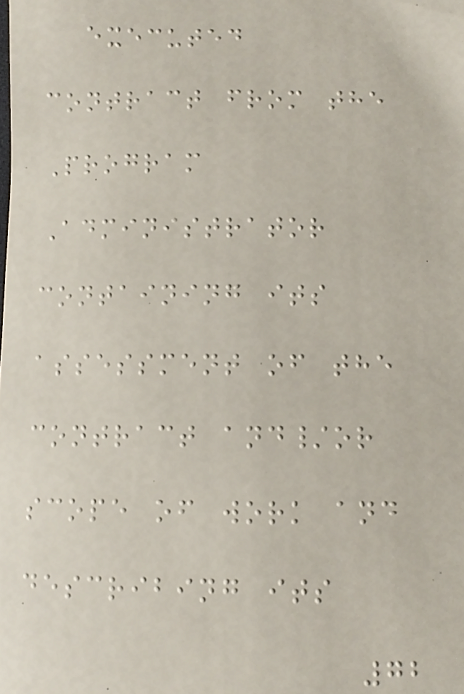executed
contract from the
Program
Administrator
containing its
assessment of the
contract and/or
scope of work and
describing its
72
